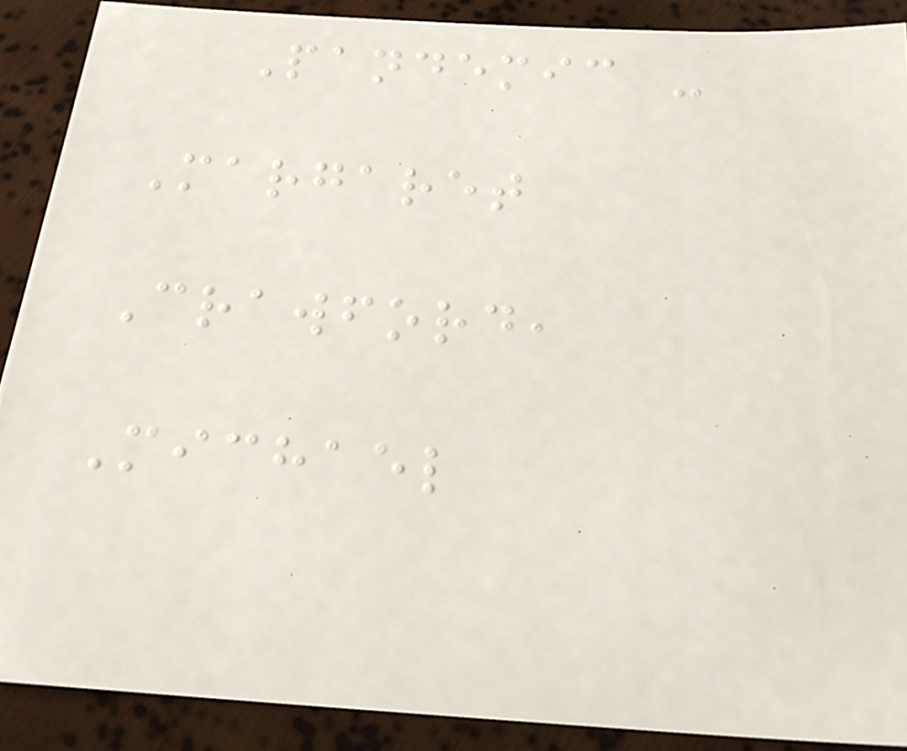Pandemic -
Margaret
Crawford,
Michael
